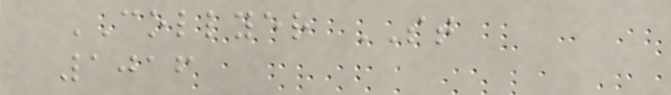COLLYER ST
1016
